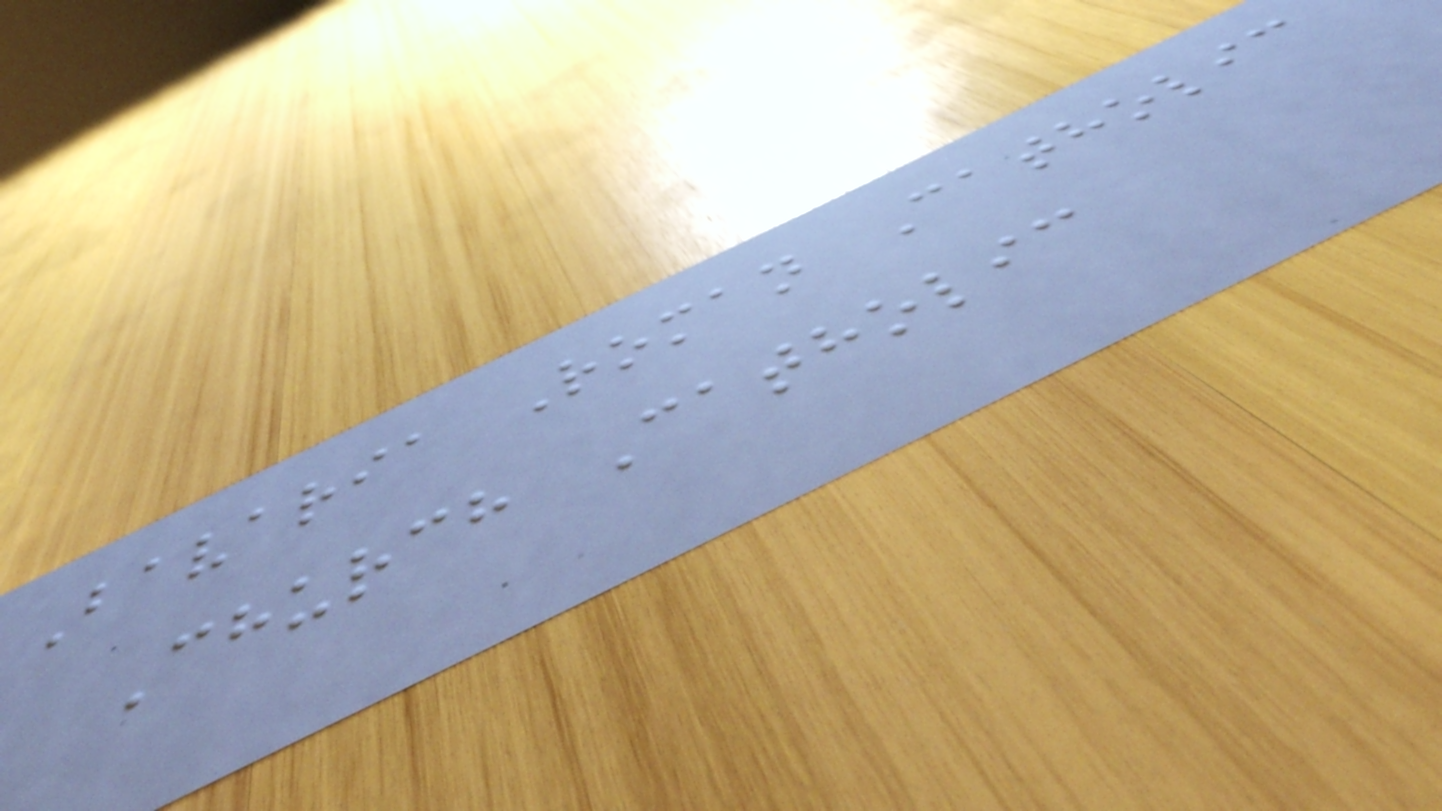Bavaria Roman Catholic
Church Catholic
